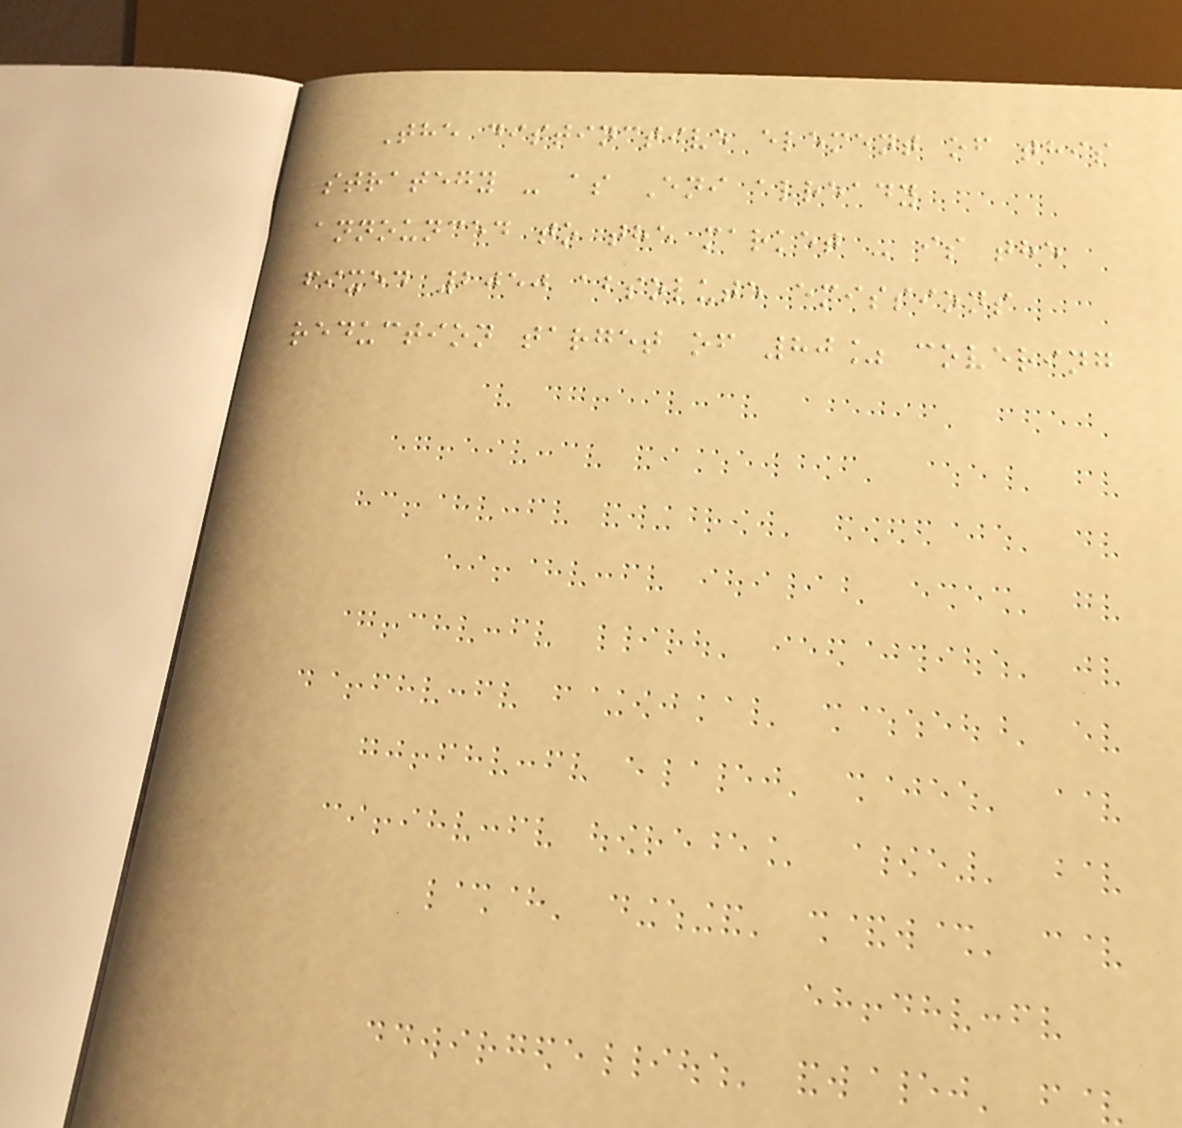The distinctive element of this
strategy - as Eni already
announced to the market - is the
fixed 2050 absolute emissions
reduction target of 80% covering
